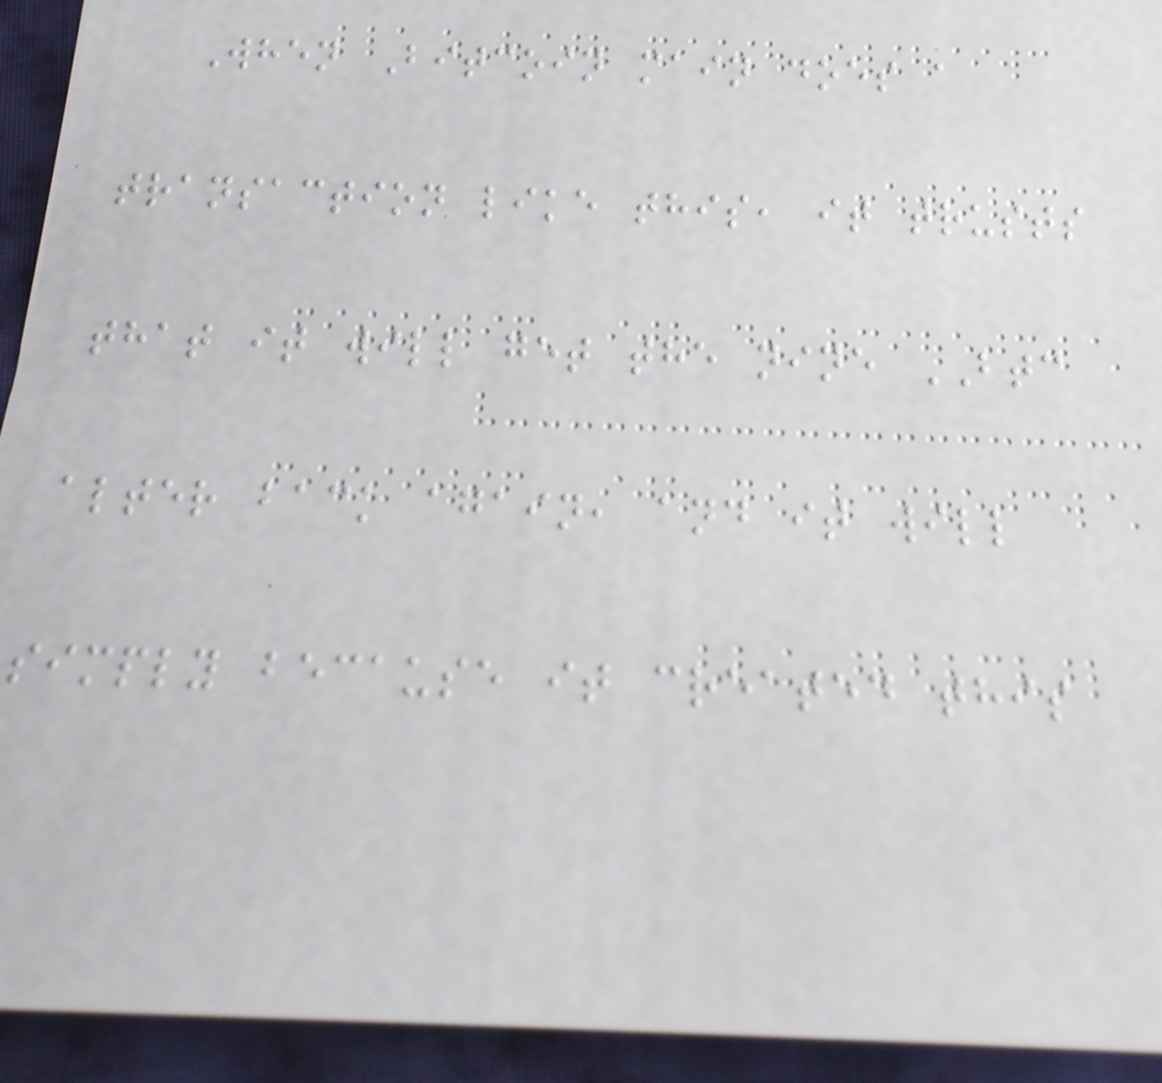When Bitcoin main does a
transaction like this, it trusts
that it will get the nine BTC
alter back again, and it will
simply because it created this
